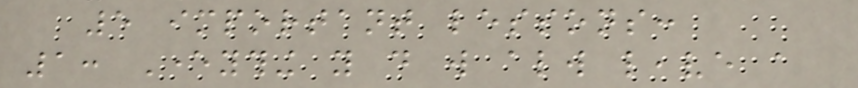5 important lessons:
1: Everything you do will always leave a
